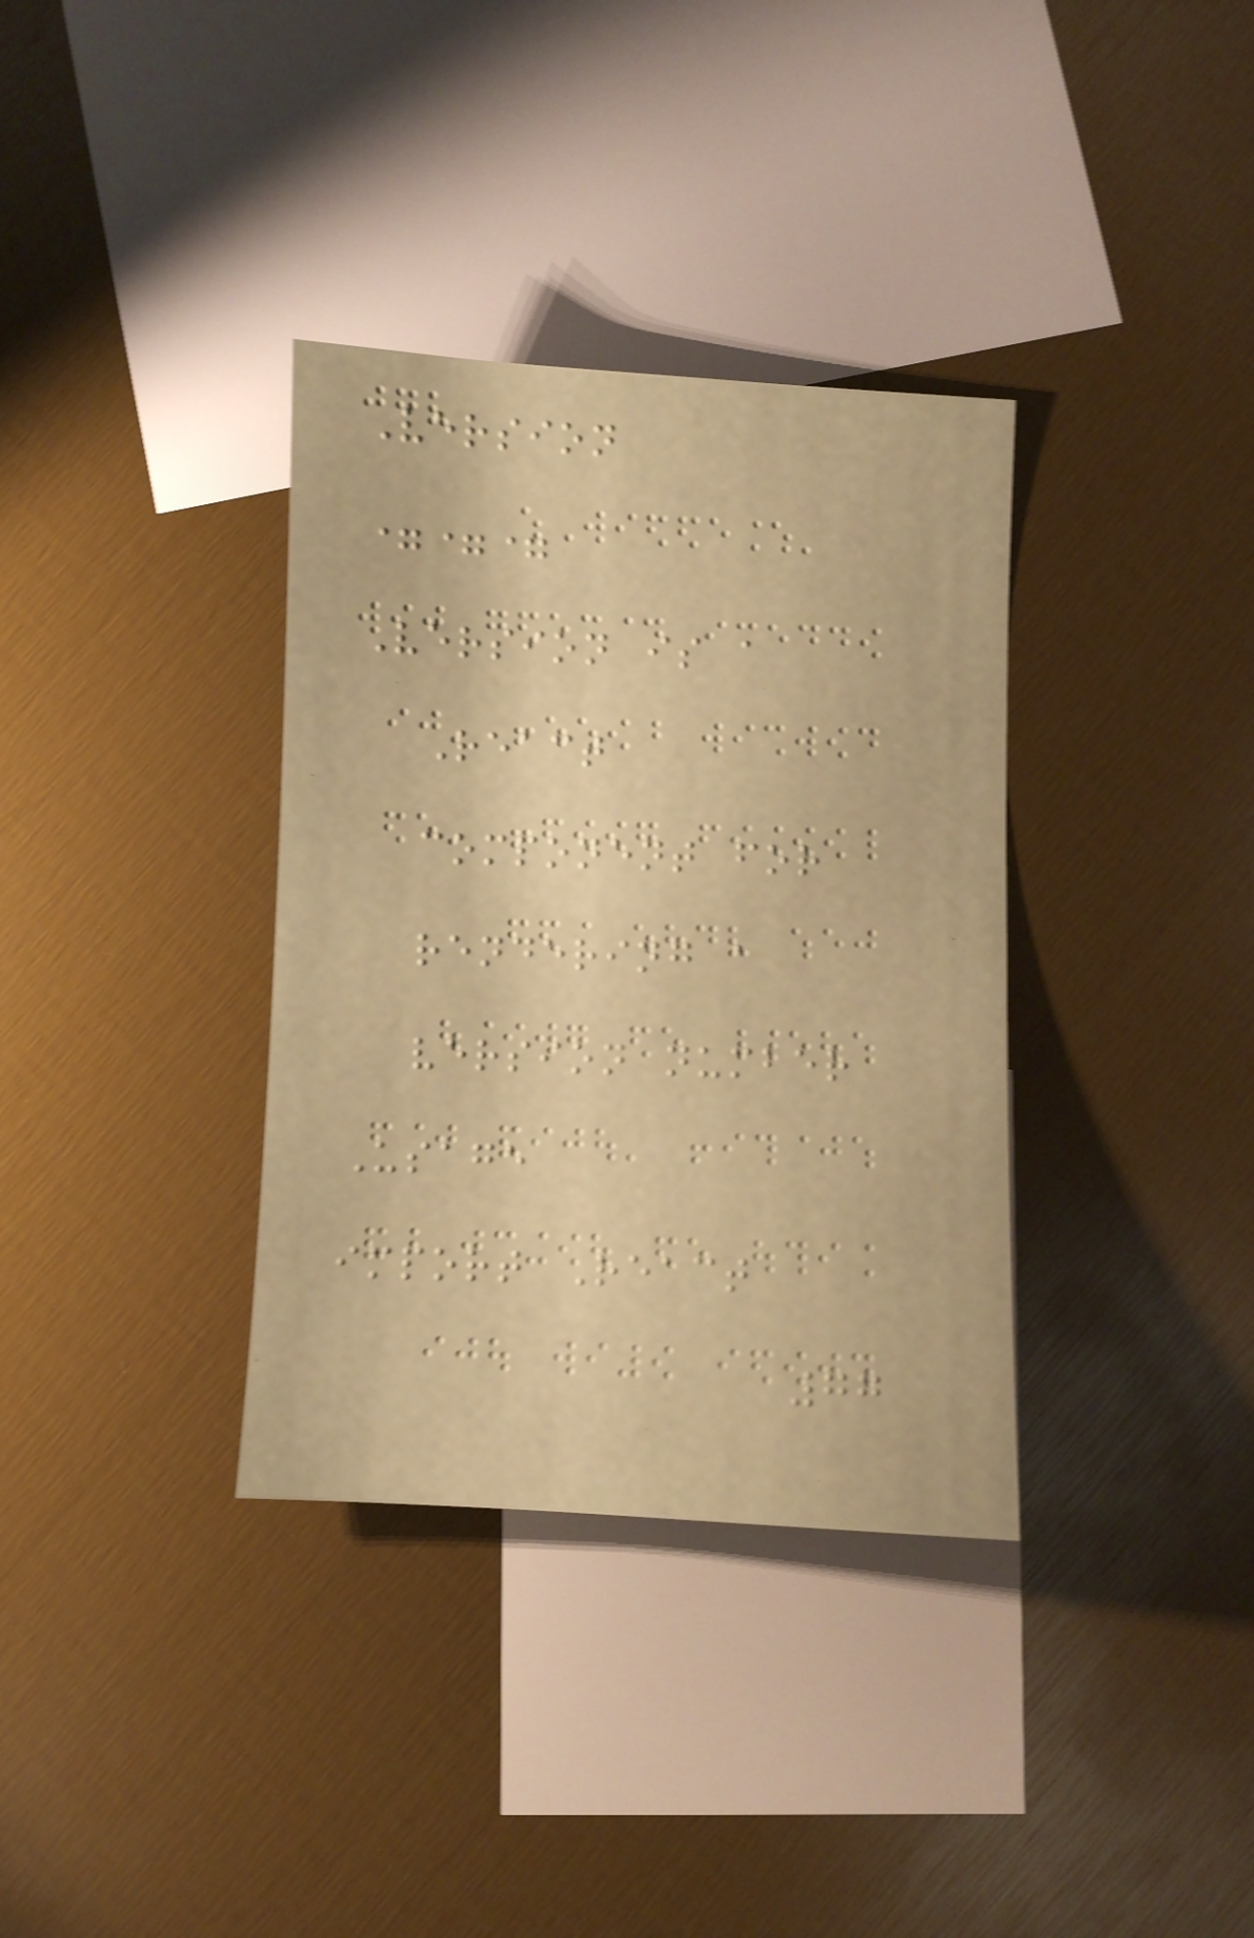Version
===
Version is a
React
component for
rendering a
version number
Usage
import React
77
